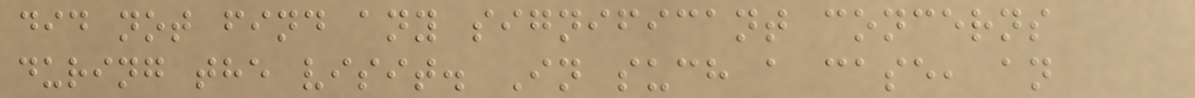did not find any significant concerns
during the visit. In such a case, an
